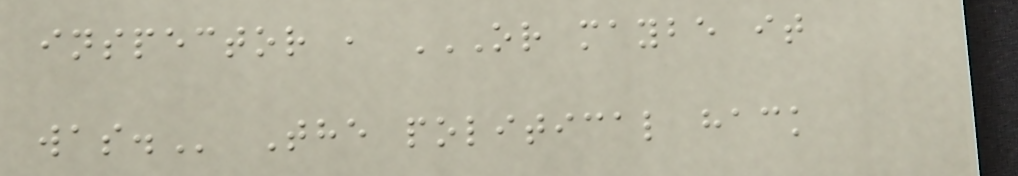inspector , OR MAYBE IT
WAS. The political hack
